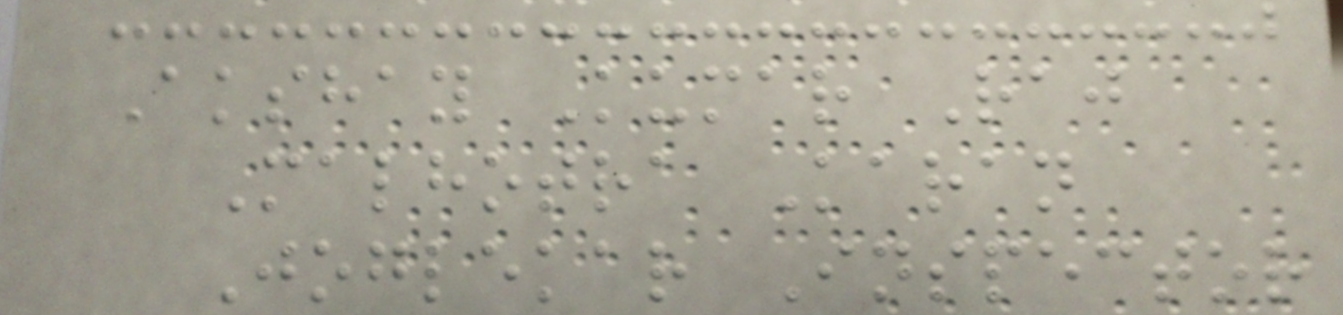Akshay Kumar Raj
Malhotra Karan
Joglekar Inspector
